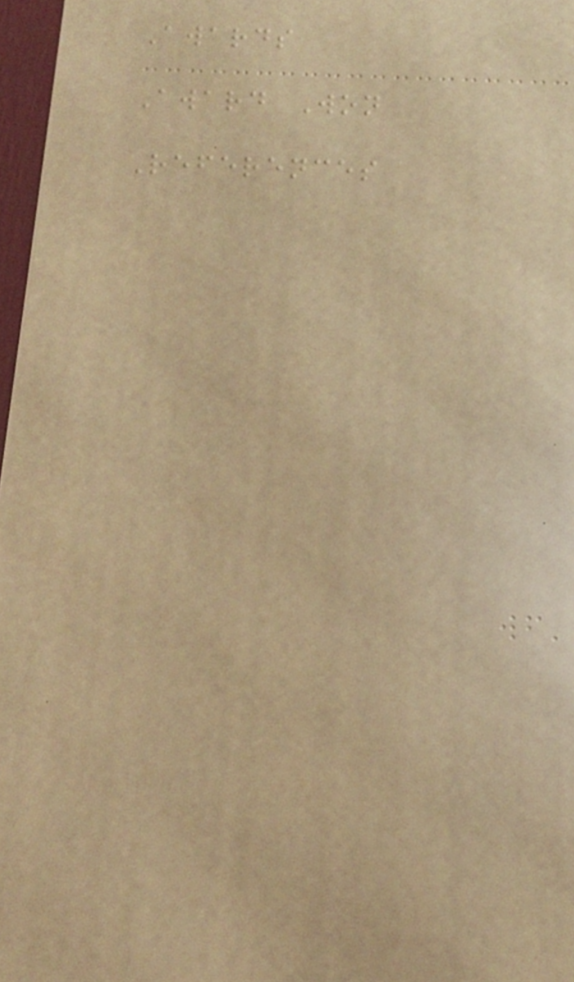Awards
Award Won
References
